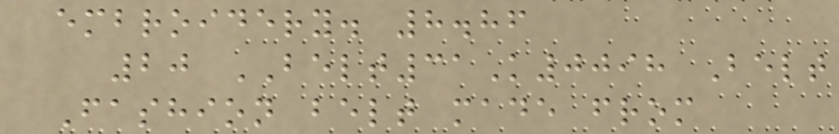embroidery. 8.86
20 BELT31K0098 Belt
Fashion belt made from
